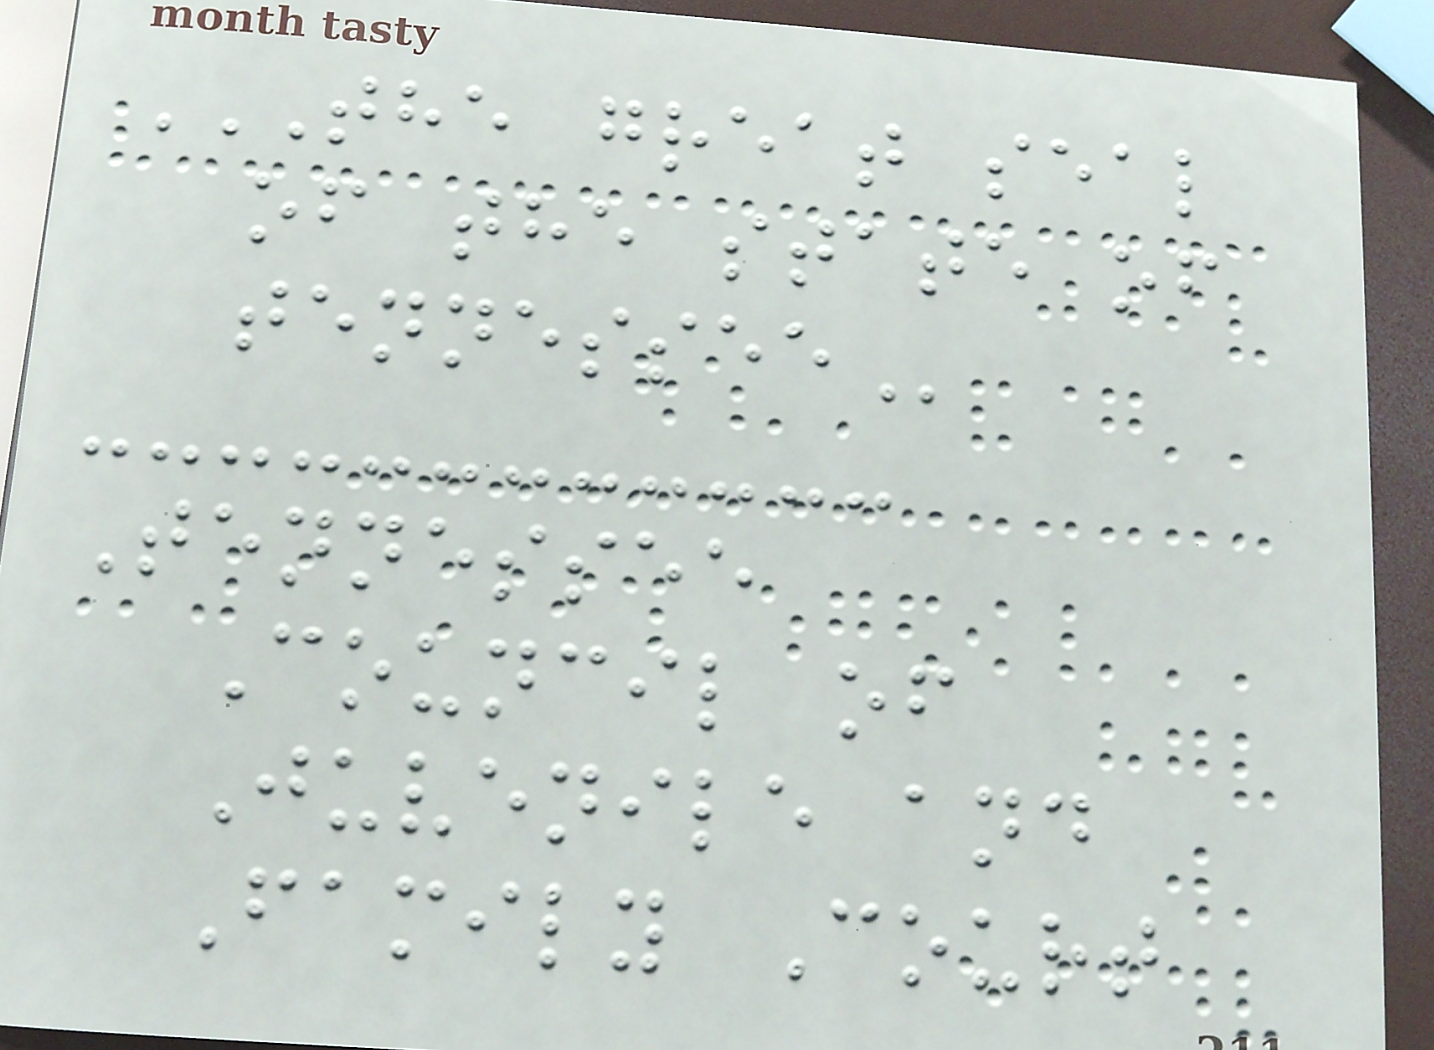THE GREAT SEAL
OF THE STATE OF
TENNESSEE
Tennessee
Council of
Juvenile and
Family Court
